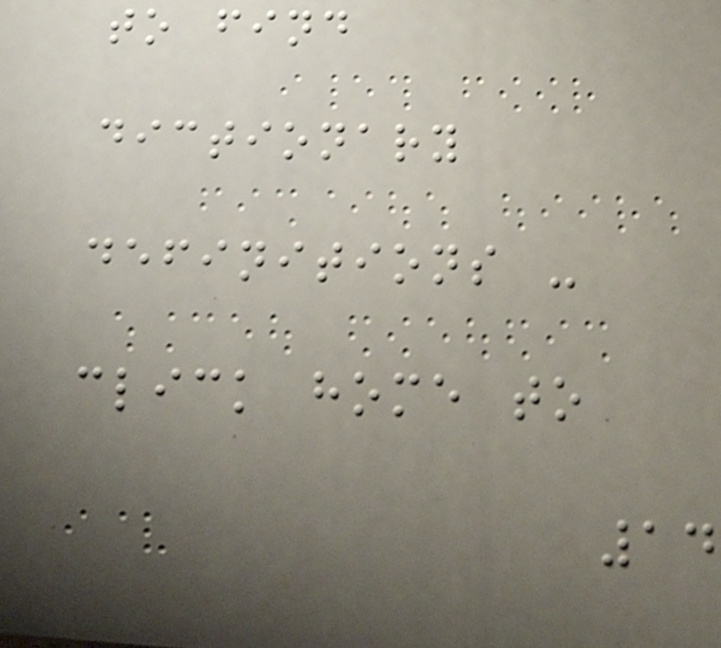to find
dictionary
definitions -
click home to
14
